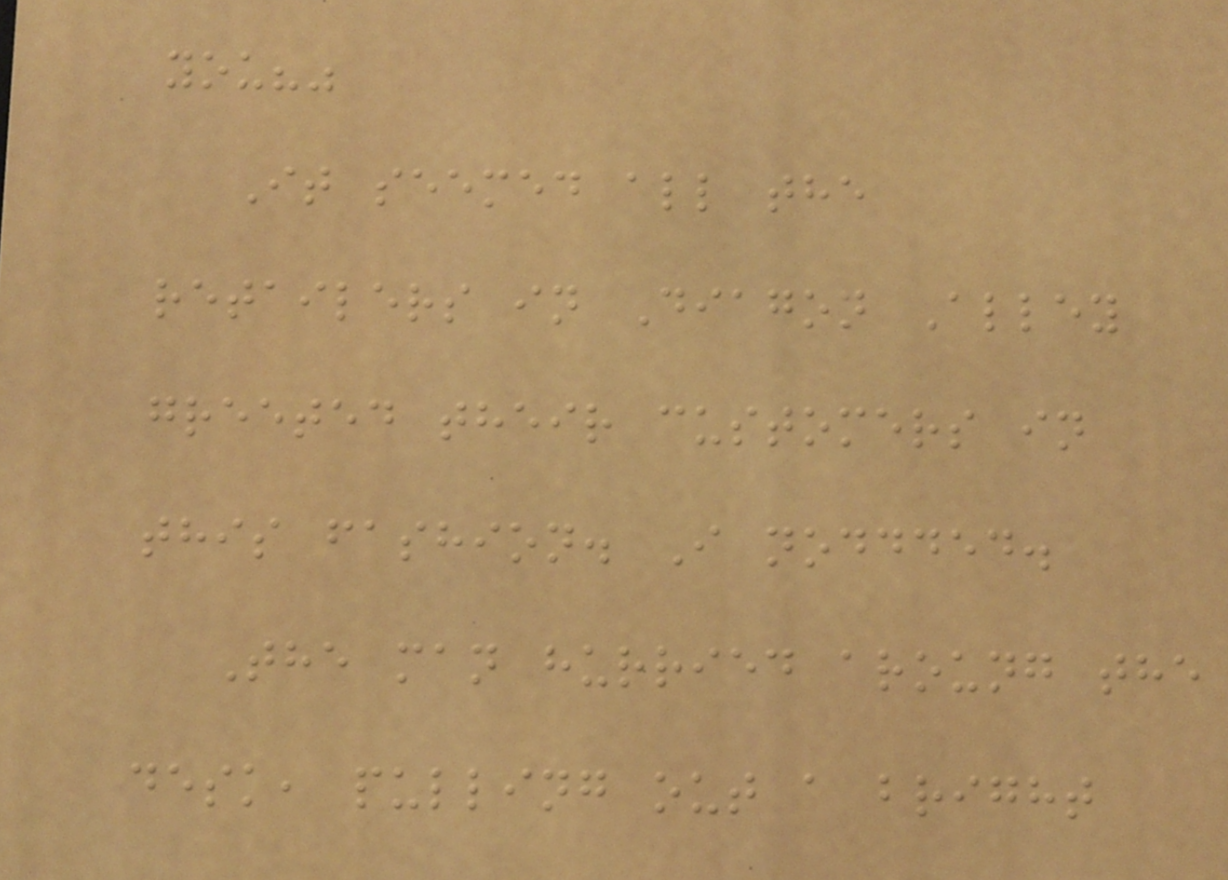you?"
It seemed all the
retailers in Diagon Alley
greeted their customers in
this fashion. I noddded.
The man hurried aroung the
desk, pulling out a bright
